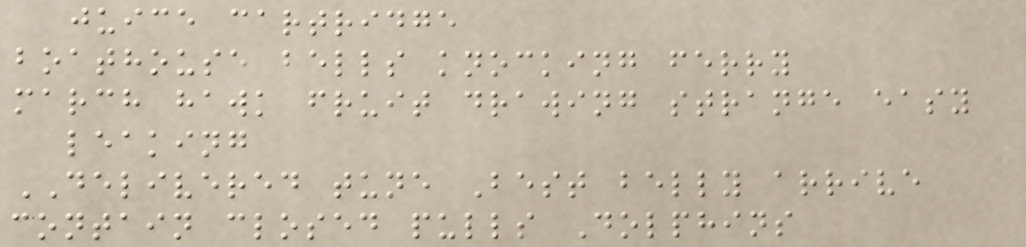juice cartridge
boathouse bells knocking ferry
march hawk fruit drawing strange easy
leaking
DELIVERED tune Best belly arrive
contain closed pulls Dolphins
